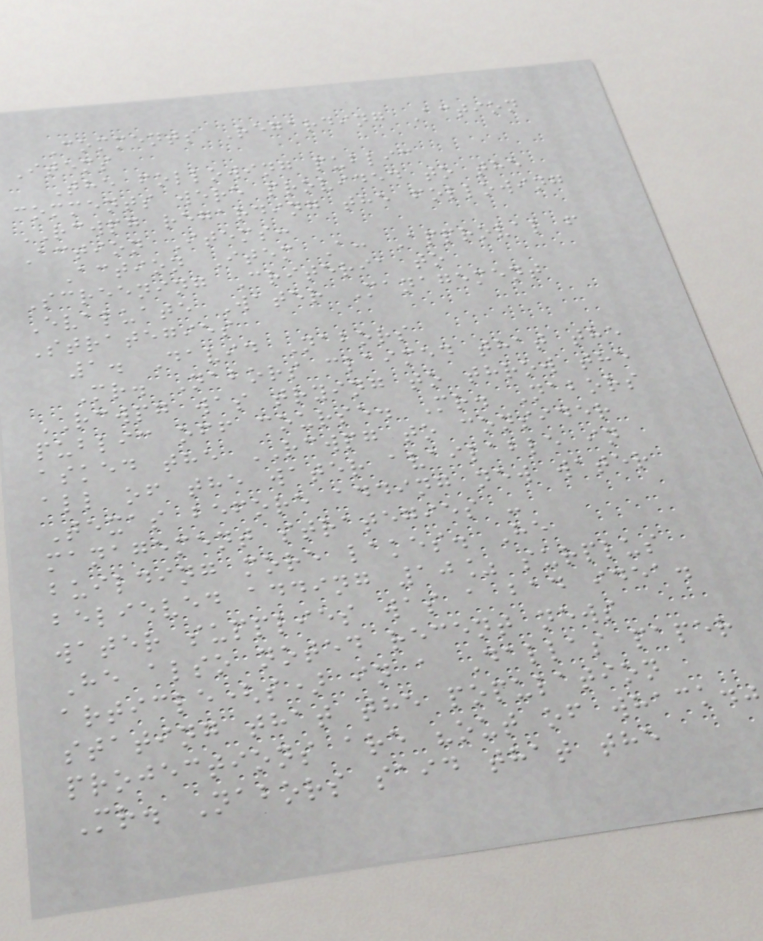Comments Regarding Action
Items
The following public
comments were provided to the
RCWPG regarding the following
Action Items:
Action Item A: Approval f
Screening Criteria to
Evaluate Water Management
Strategies
1. David Nabors
Mr. Nabors claimed that the
RCWPG was trying to throw the
public off course. Mr. Nabors
asked the RCWPG to consider
all of the water available in
Texas before adding new water
management strategies -
building more lakes. He
believed adding 10% surplus
water supplies was a bad idea.
He also noted recent news
article(s) in a Dallas paper
stating that the population
projections are "out of whack."
Mr. Nabors said that the
